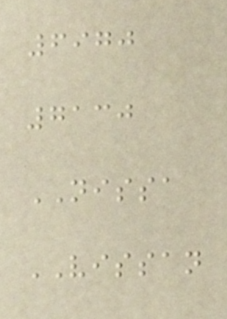6970
7130
NISSA
VISSAN
